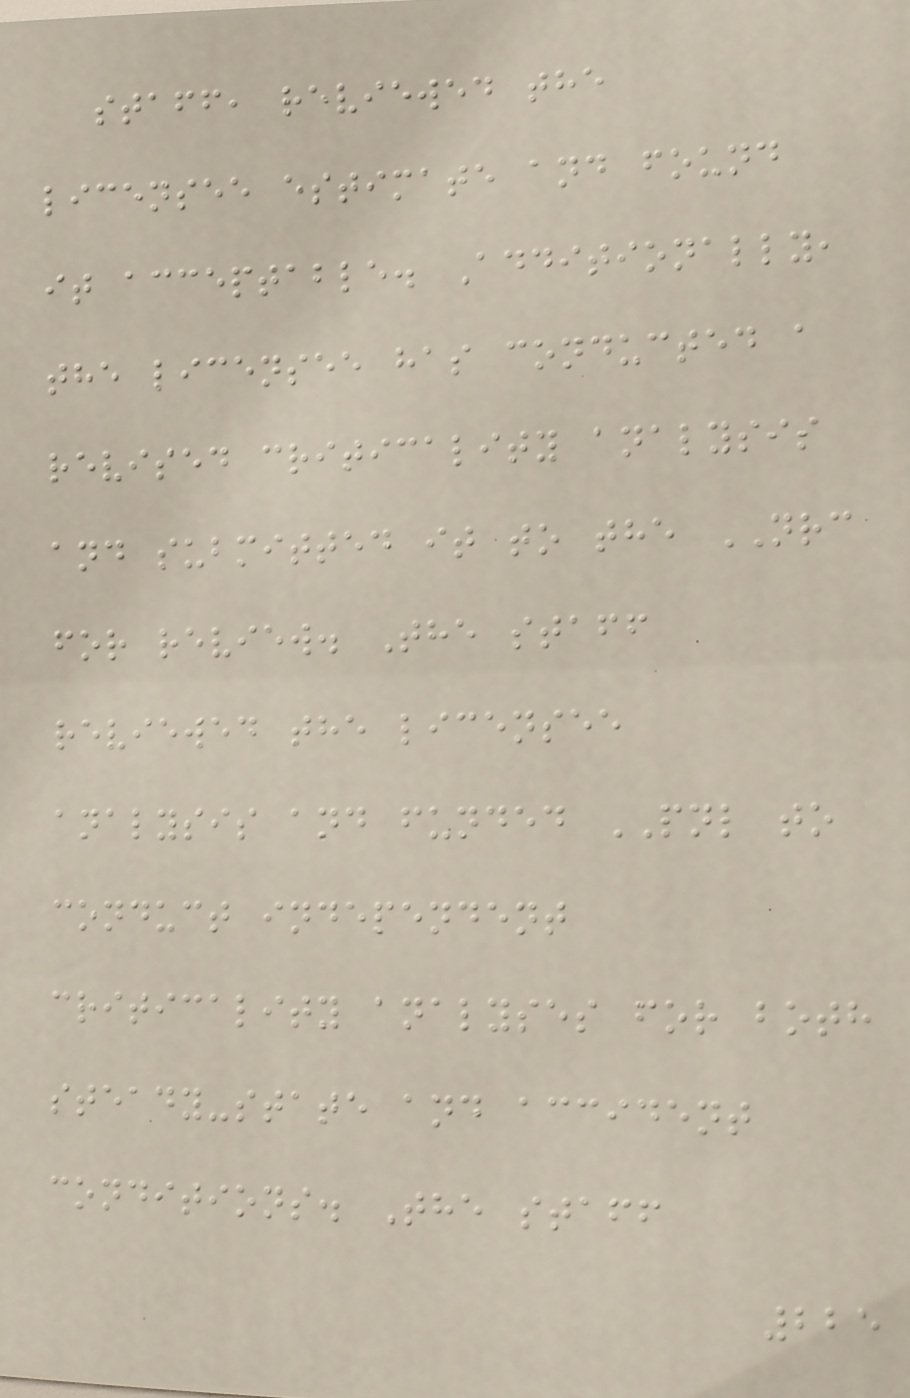staff, reviewed the
licensee estimate and found
it acceptable. Additionally,
the licensee has conducted a
revised criticality analysis
and submitted it to the NRC
for review. The staff
reviewed the licensee
analysis and funded PNL to
conduct independent
criticality analyses for both
steady-state and accident
conditions. The staff
225
